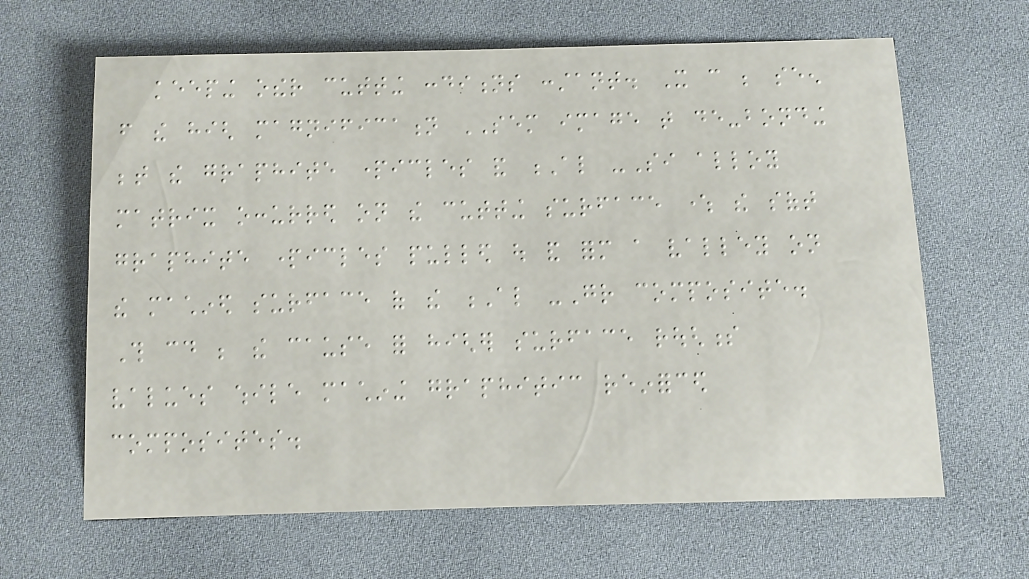keeping other cutting conditions constant. It can be seen
from the high magnification SEM image that de-bonding
between the graphite particles and Al -Si alloy
matrix occurred on the cutting surface where the soft
graphite particles pulled out and form a valley on
the machined surface of the Al -Gr composite.
This could be the cause for higher surface roughness
values while machining graphitic reinforced
composites.
